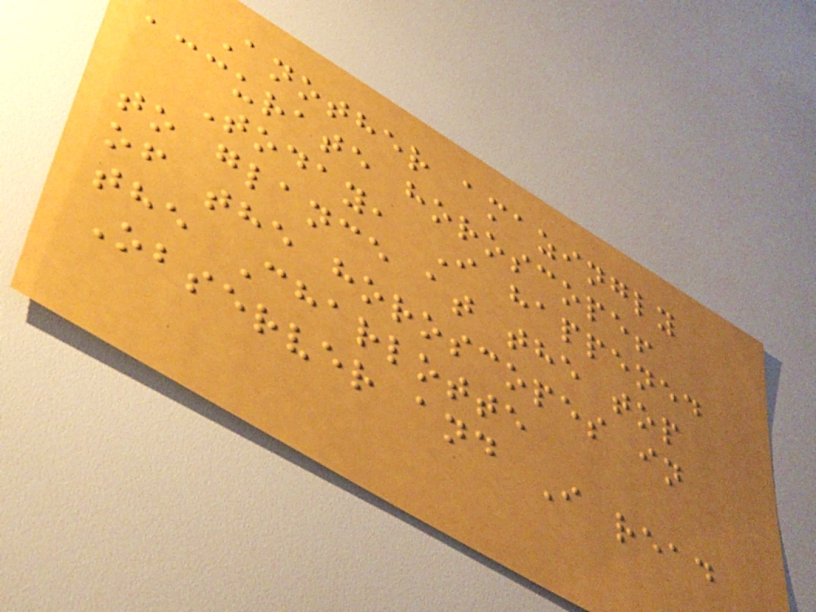Another amazingly
accurate horoscope!
Today, I happened
to glance at the top
of the horoscopes in
the Charlotte
Observer and I read
